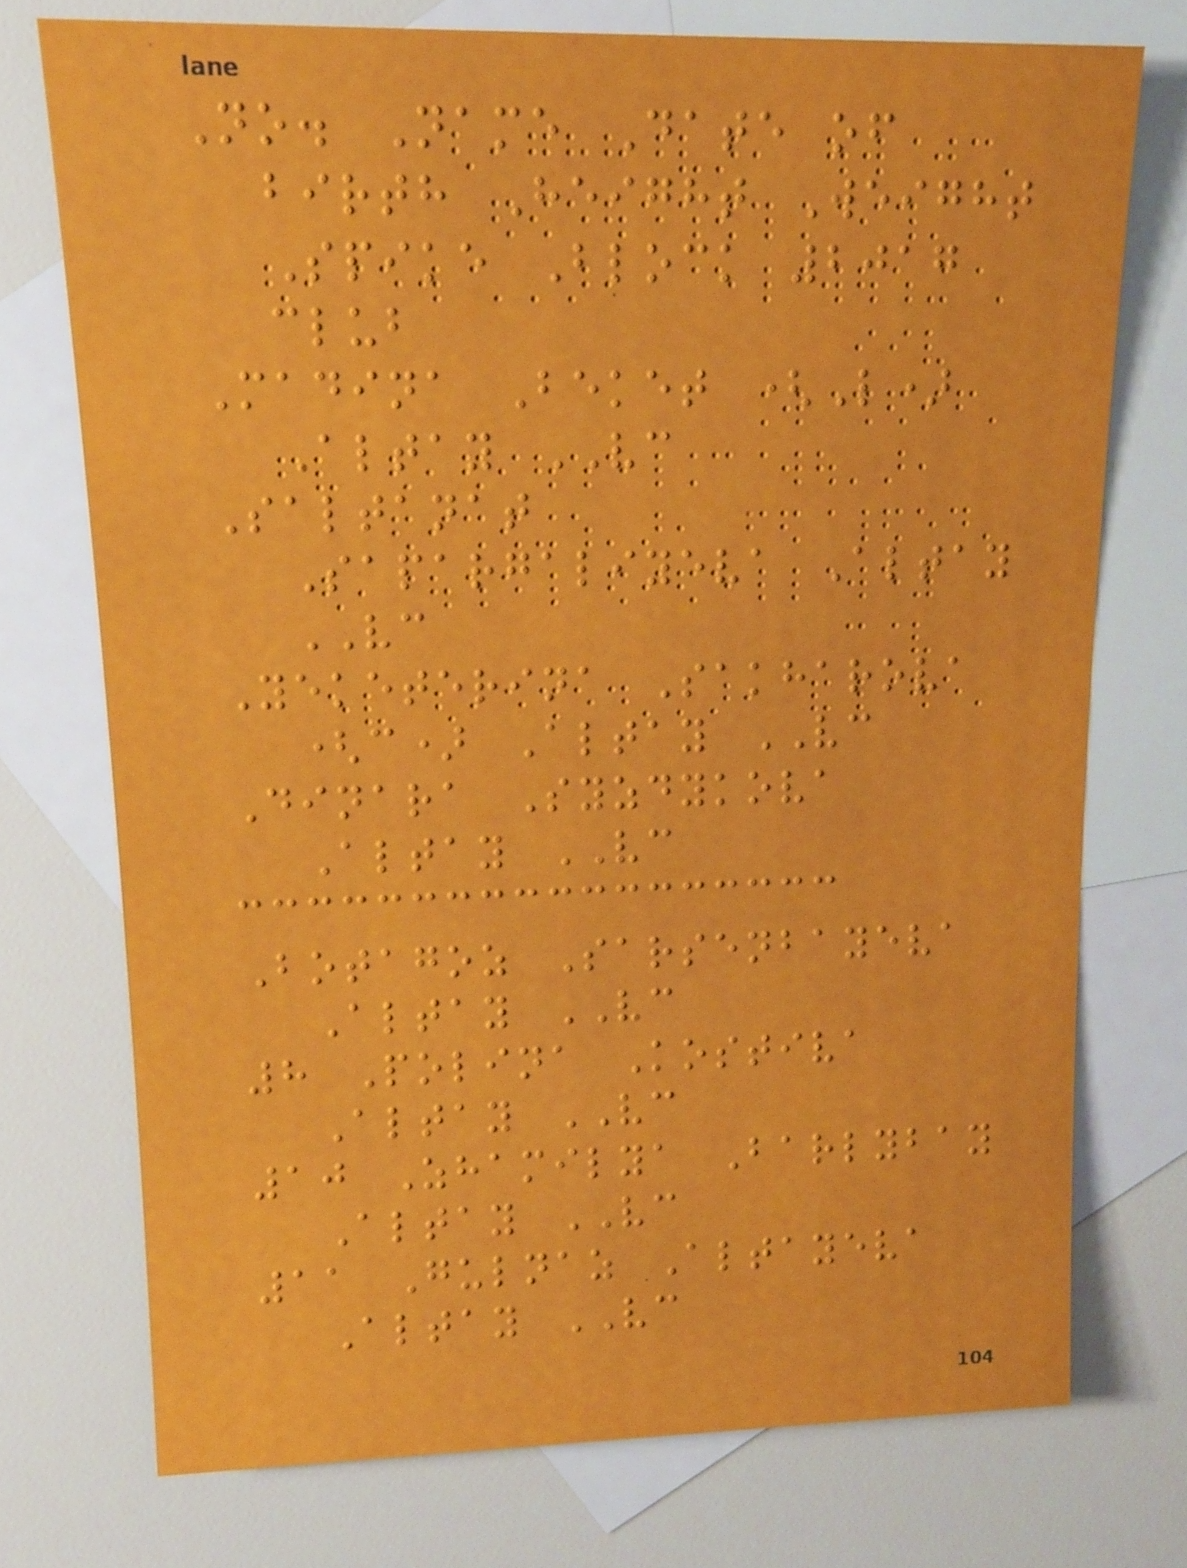No. Name Date of
birth Height Weight
Spike Block 2017
club
Madina Beket (L)
Altay VC
Saltanat
Sapargaliyeva Altay
VC
Yeketerina Sakharova
(c) Altay VC
Dinara Syzdykova
Altay VC
Botagoz Sarsenbayeva
Altay VC
8 Polina Kostiva
Altay VC
10 Zhamilya Barlybay
Altay VC
11 Gulnaz Altayeva
Altay VC
